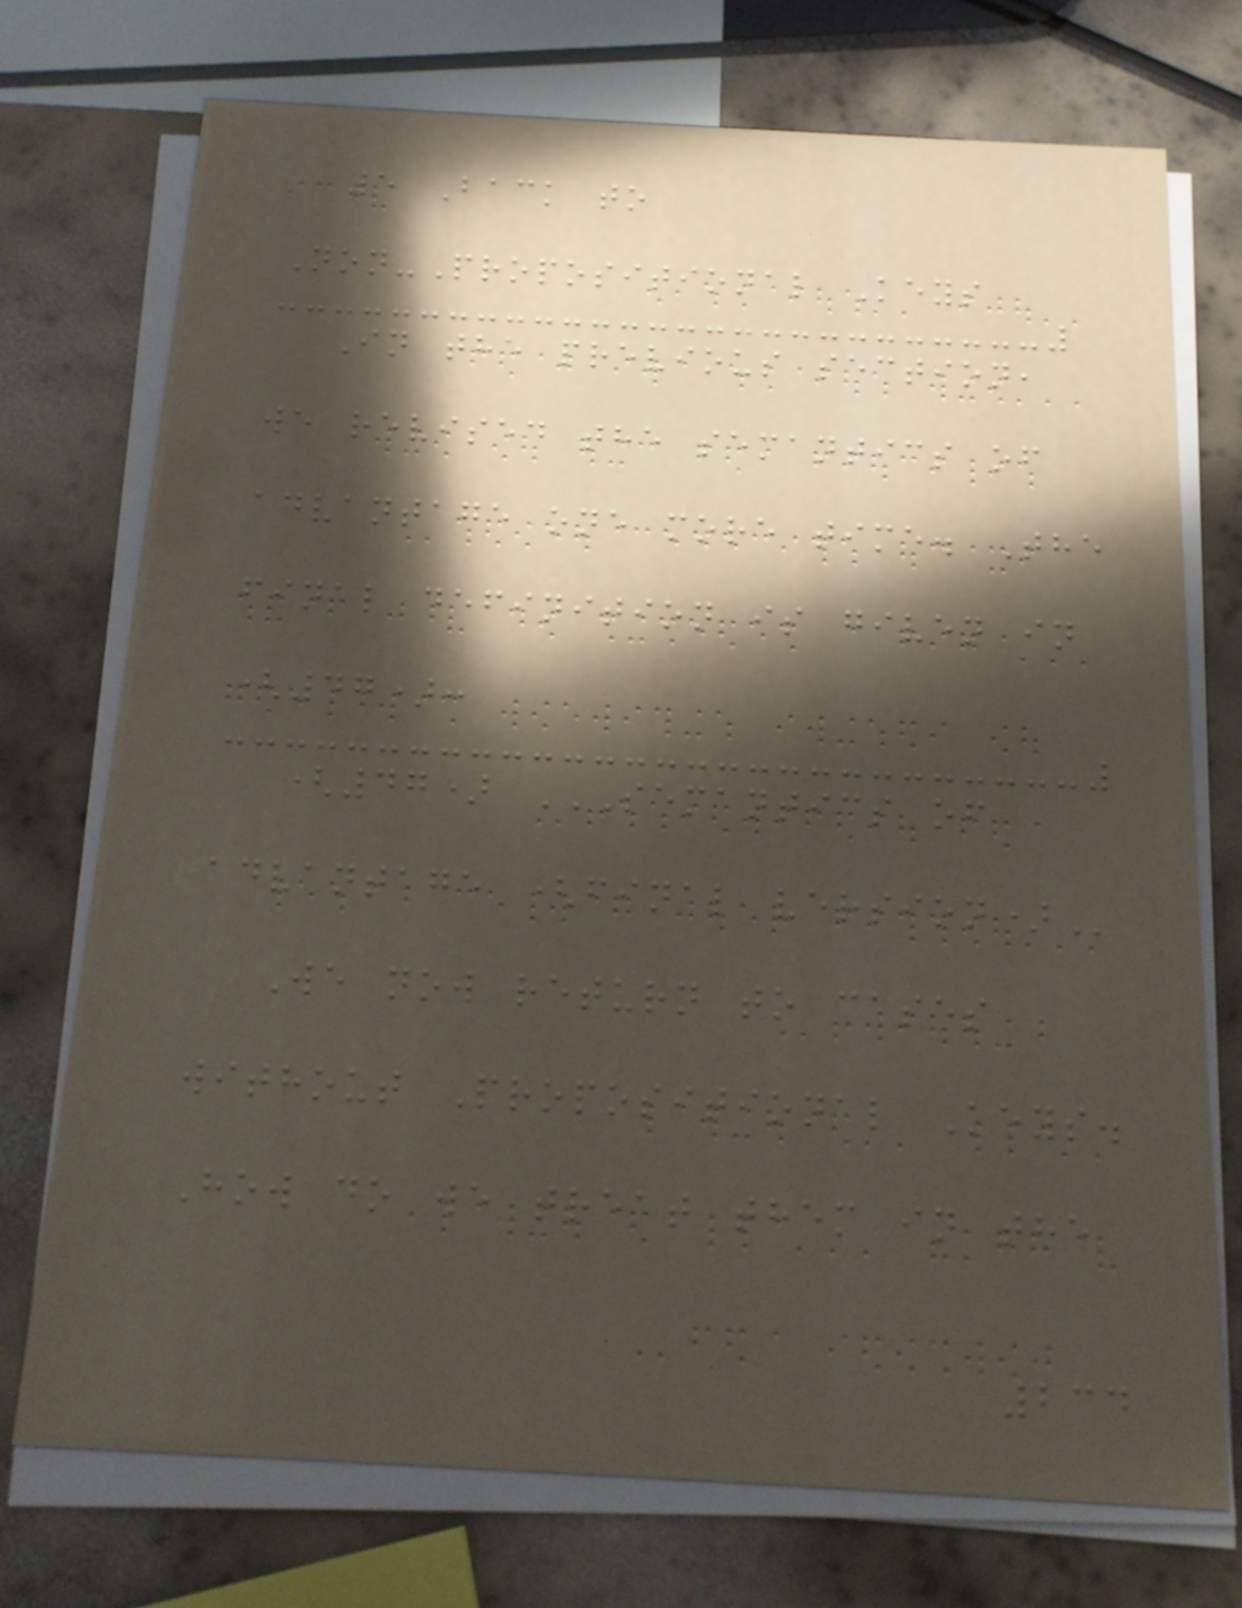5 Back to
Non-Propositional Keys
In the previous section,
we revised the semantics of
advantage one more time. The
final definition is given in
(47):
(47) SEMANTICS OF
ADVANTAGE (FINAL VERSION)
We now return to cases
without Propositional Keys.
How do we treat them in the
234
